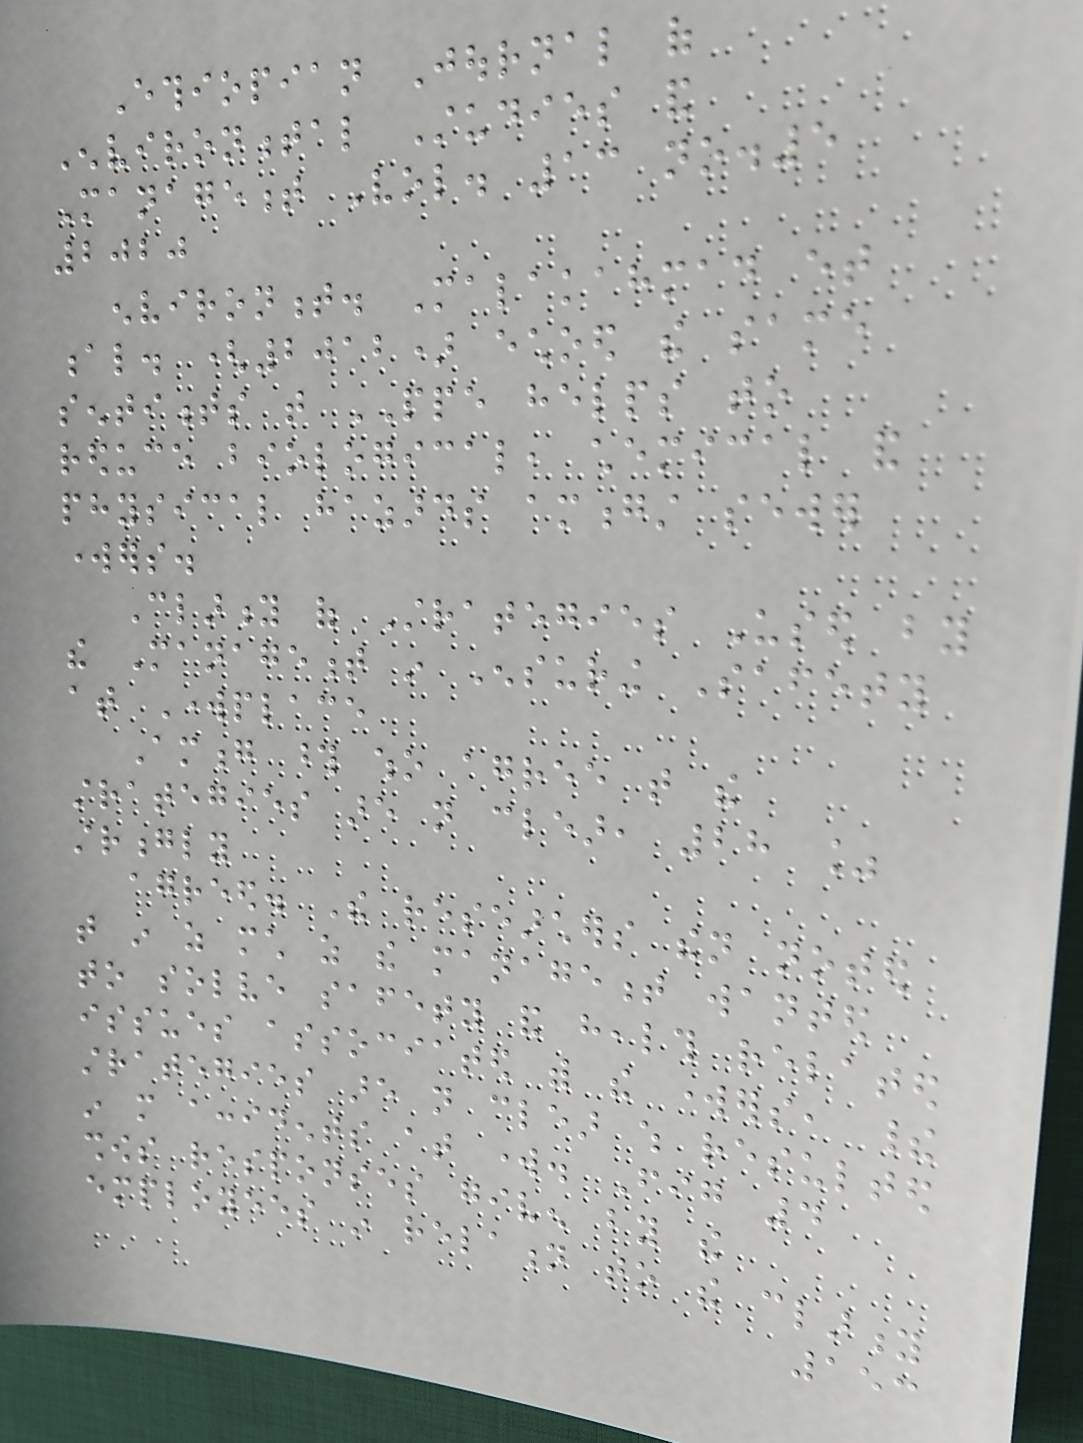Ethiopian Journal of
Environmental Studies and
Management Vol. 13 no.5
2020
environment. Malakahmad et
al. (2012) echoed the same
sentiments that PPE helps to
reduce biological, chemical and
physical hazards amongst sewer
workers.
Clarity of Strategies Used by
the Management in Ensuring Safety
at Workplace
Among those who agree that the
strategies are not clear, 28 %
strongly
agreed. The researchers then noted
that in as much as the management wanted
to solve safety and health related
issues associated with the workers, their
strategies are not clear which resulted
in more accidents at work. Fig 4
shows responses given by the
employees in relation to the clarity
153
